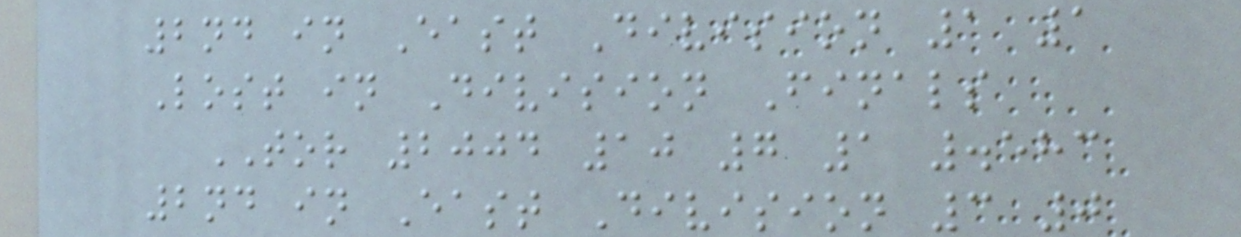2nd in East Division 1 1
Lost in Division Finals
TOR 2004 10 7 1 .583
2nd in East Division 3 0
